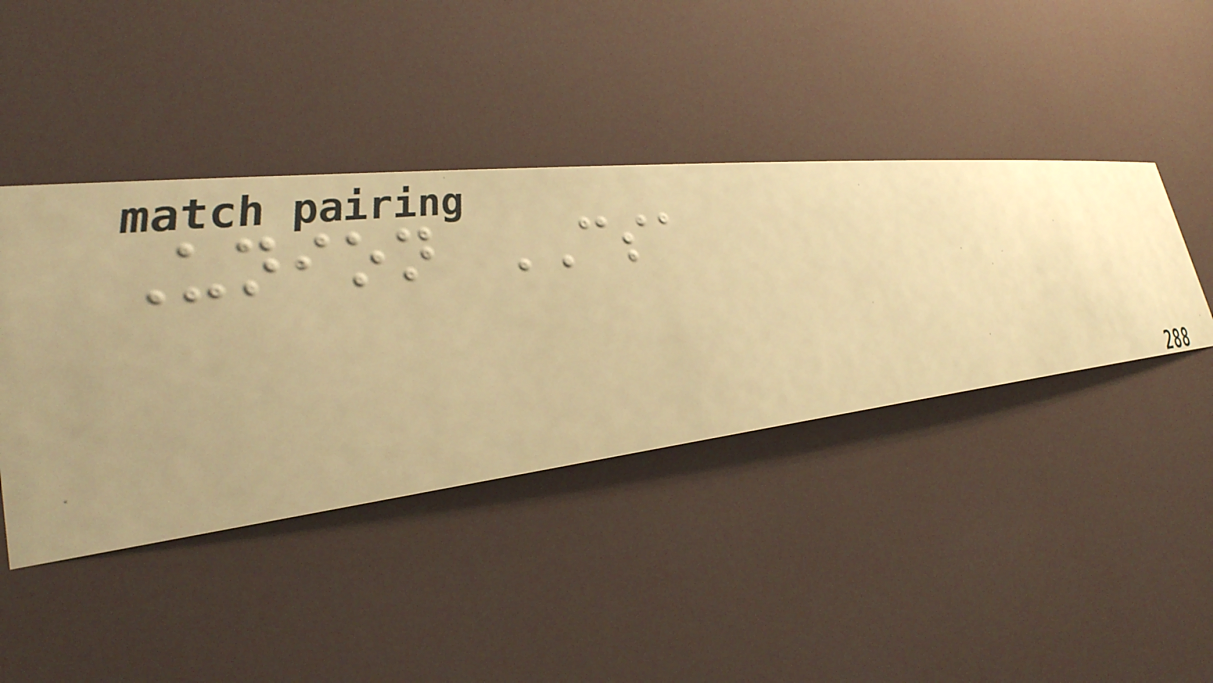Union CSA
